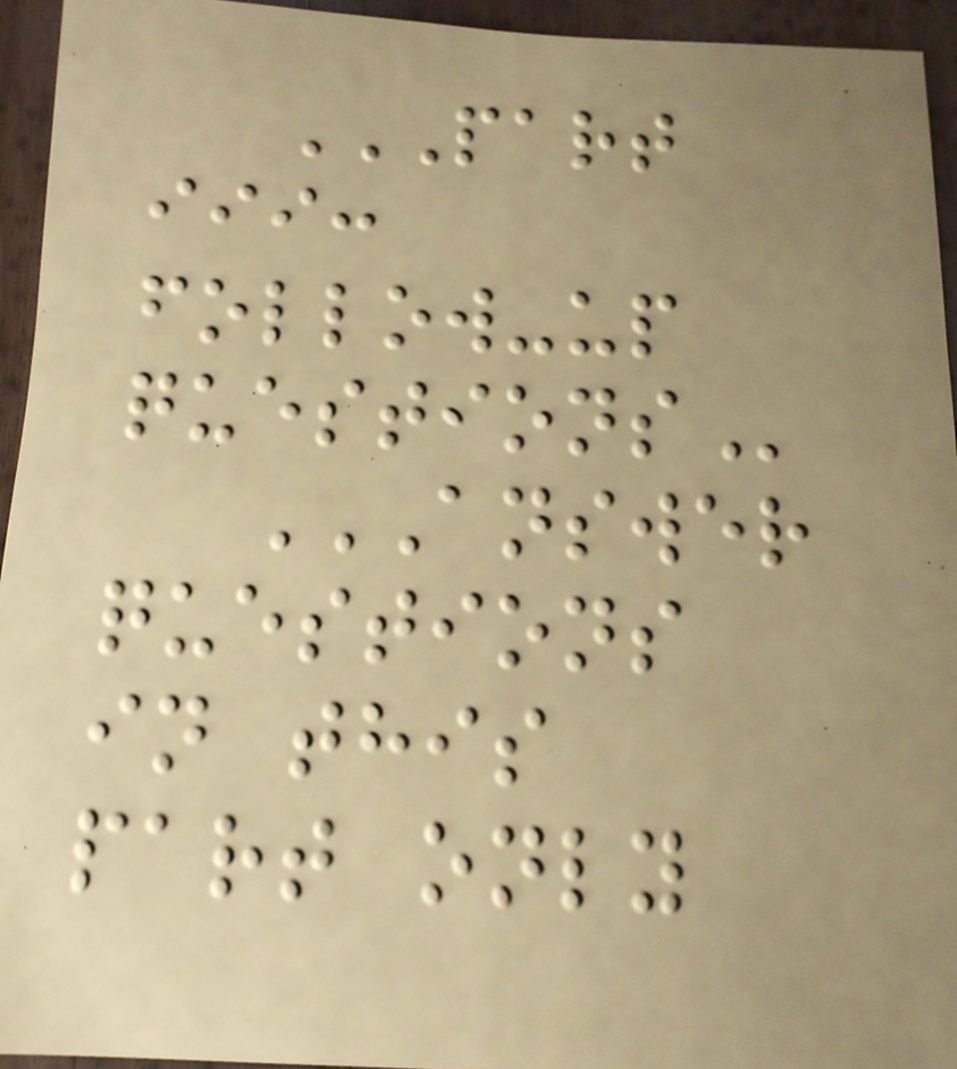PART
III:
FOLLOW-UP
QUESTIONS
ANSWER
QUESTIONS
IN THIS
PART ONLY
